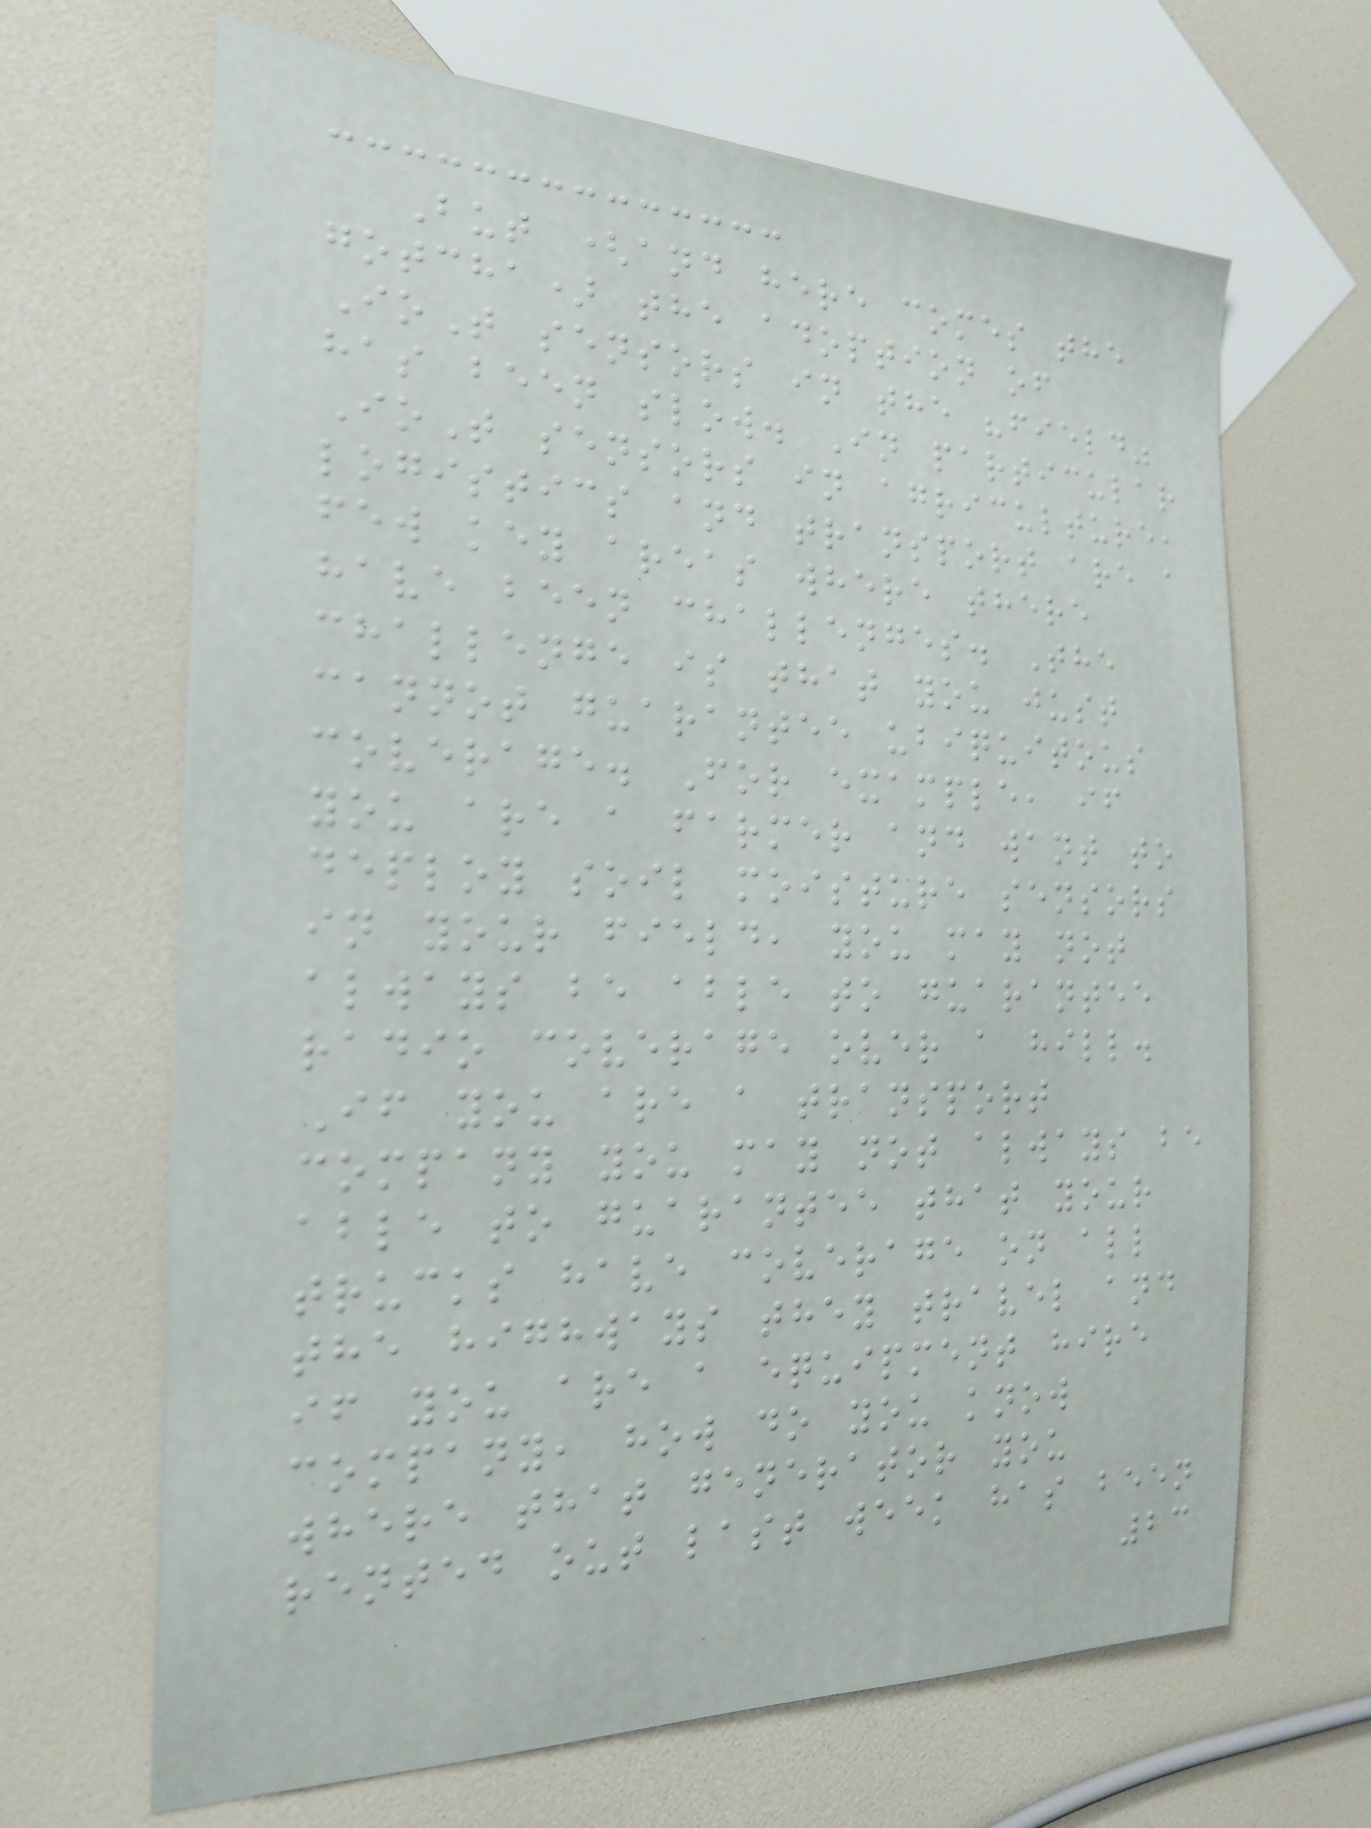But (and here comes the
gotcha) the adoption of
IoT sensors in the "field"
has been slow. In particular
IoT sensors in agriculture,
logistics and transport are a
few key areas where there
have been challenges. The
challenge is that you just
cannot guarantee ubiquitous
coverage. For example, if
you are a farmer and want to
deploy soil moisture sensors
in your field, you may not
always be able to guarantee
radio coverage over a hill.
If you are a transport
company you may not always be
able to guarantee that your
trucks have coverage on all
the highways they travel and
if you are a equipment hire
company, how do you know
where that generator you
rented out last week has been
23
